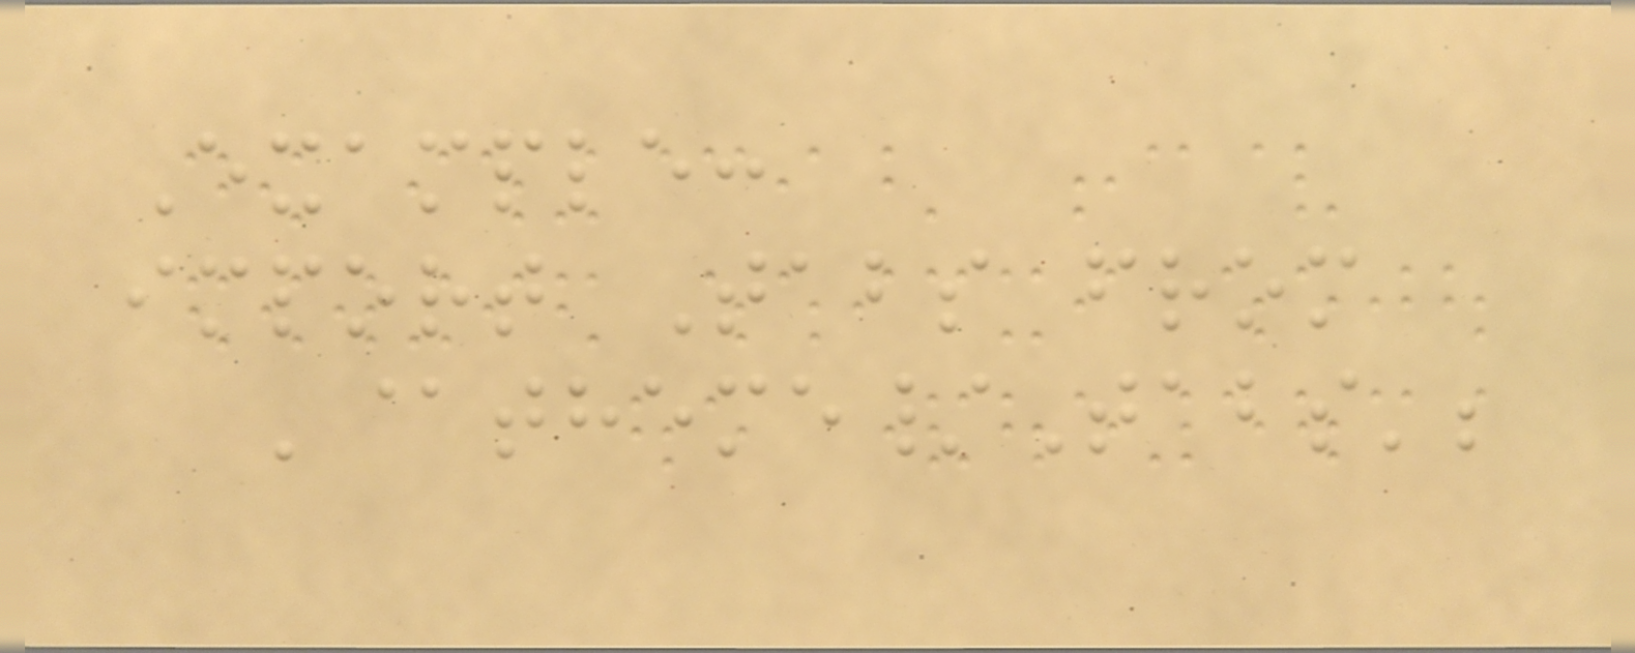Example:
import Tabs from
'@theme/Tabs';
